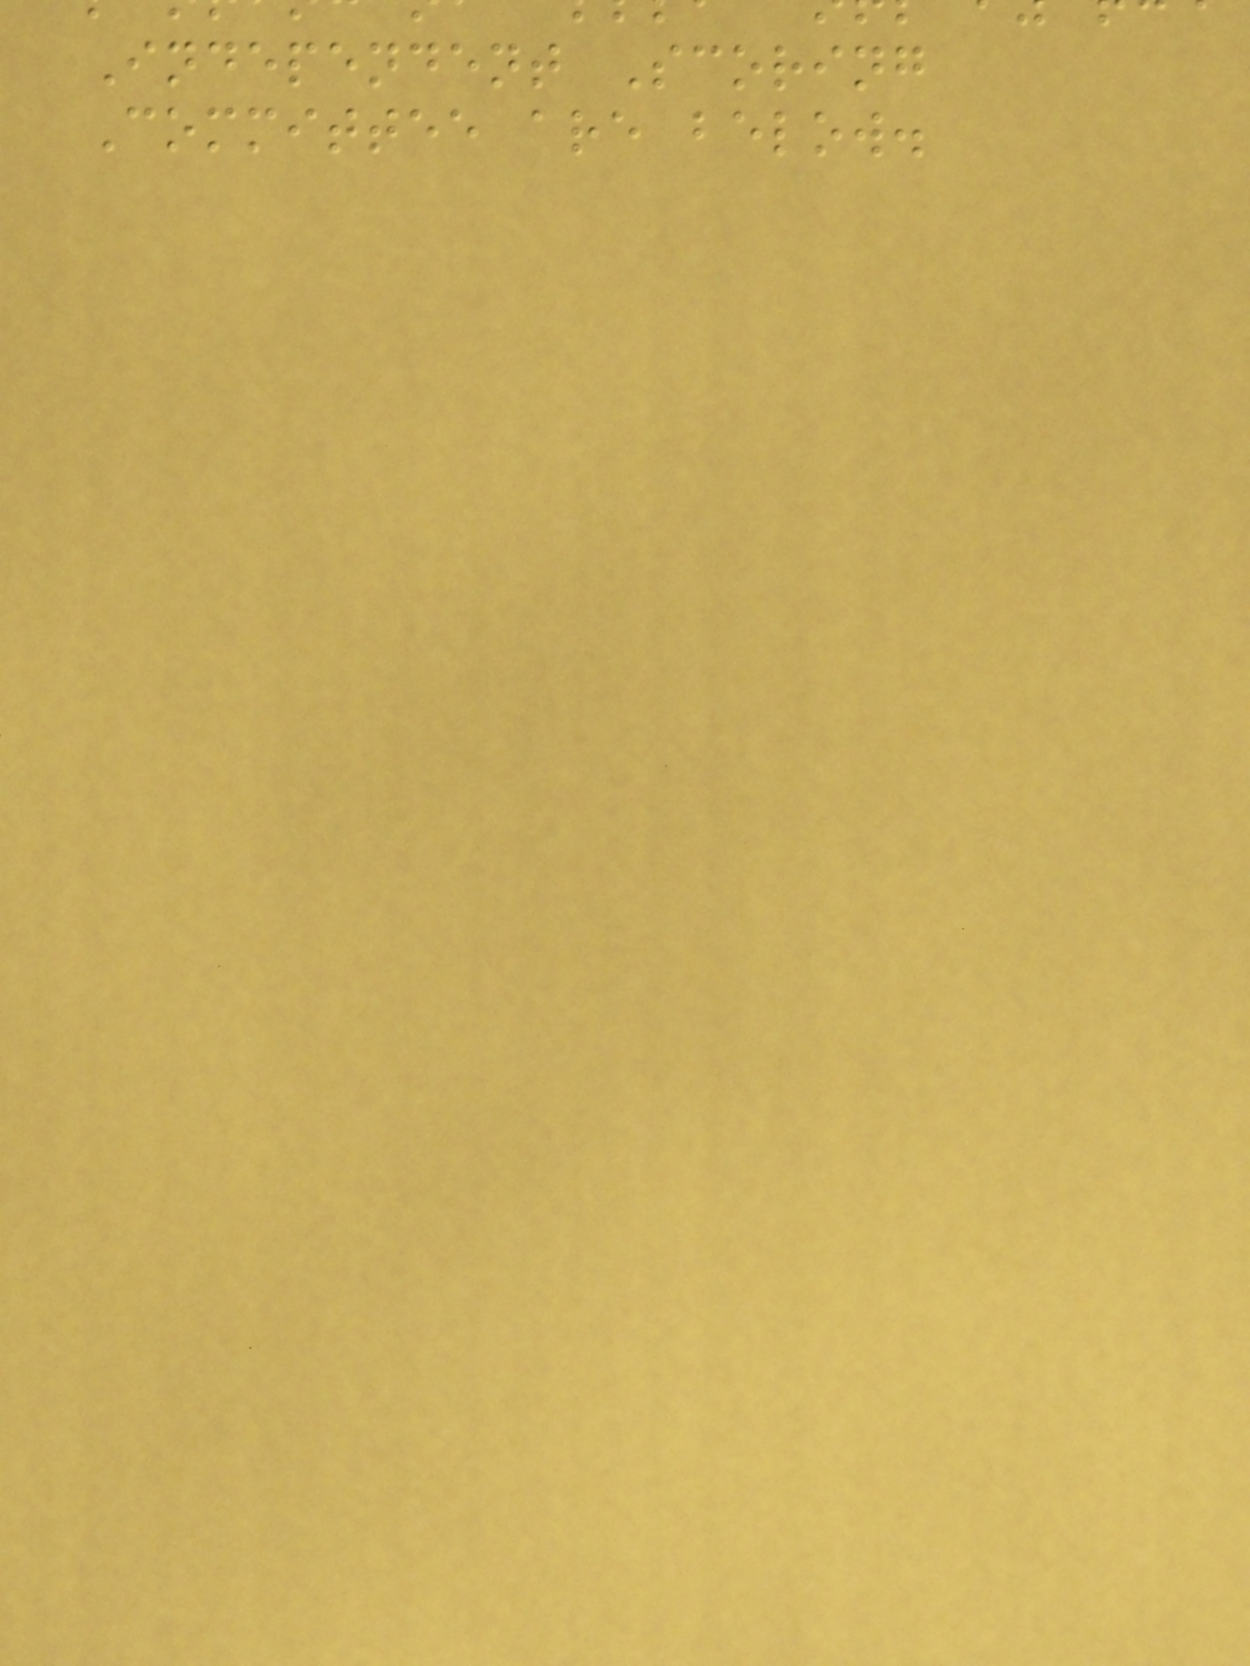Independent Scoring
Committee are below.
